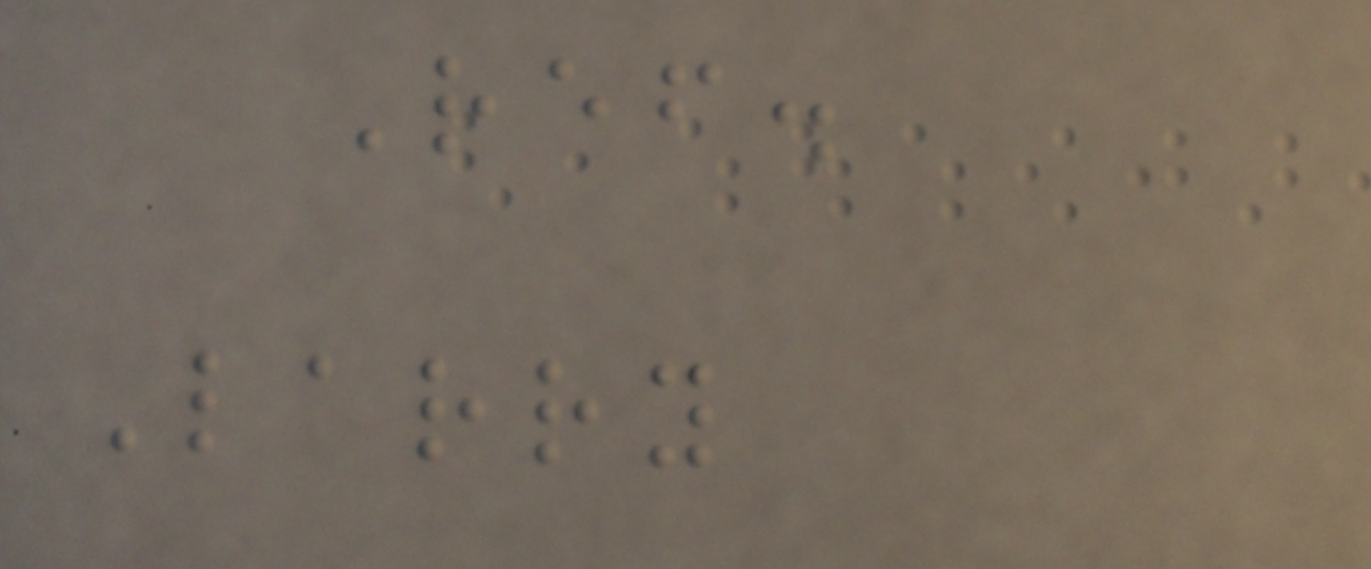Ref.
Larry
